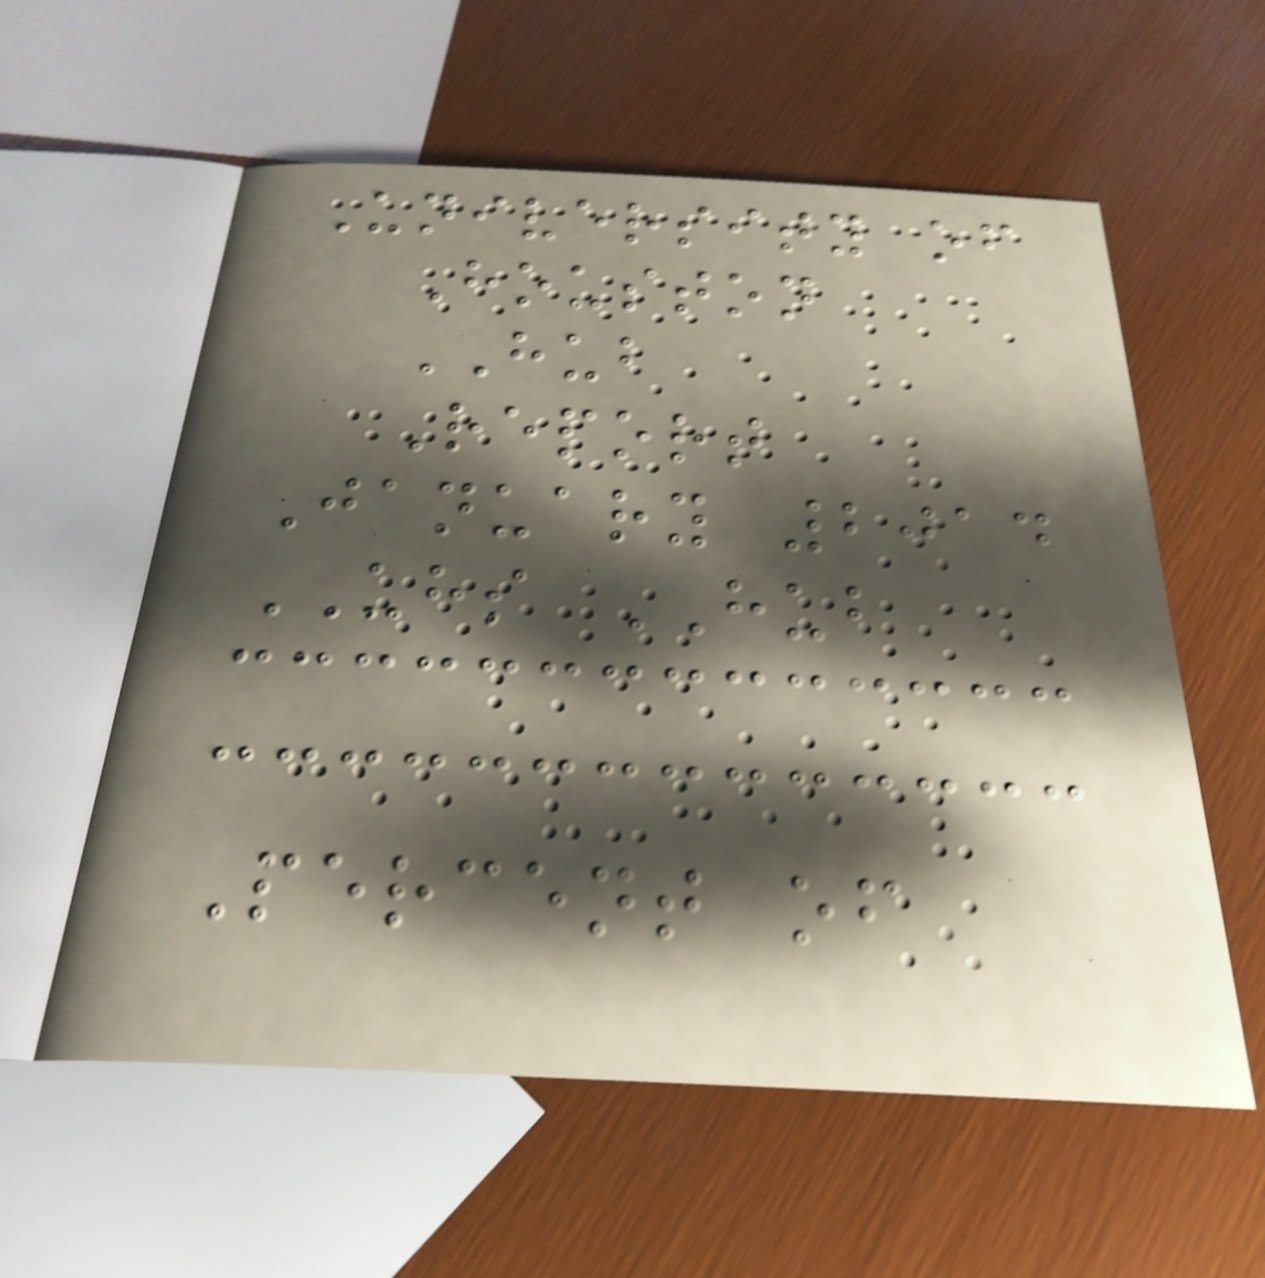University of
Houston
HUB
Report
January 2014
UHS HUB
Percent of
